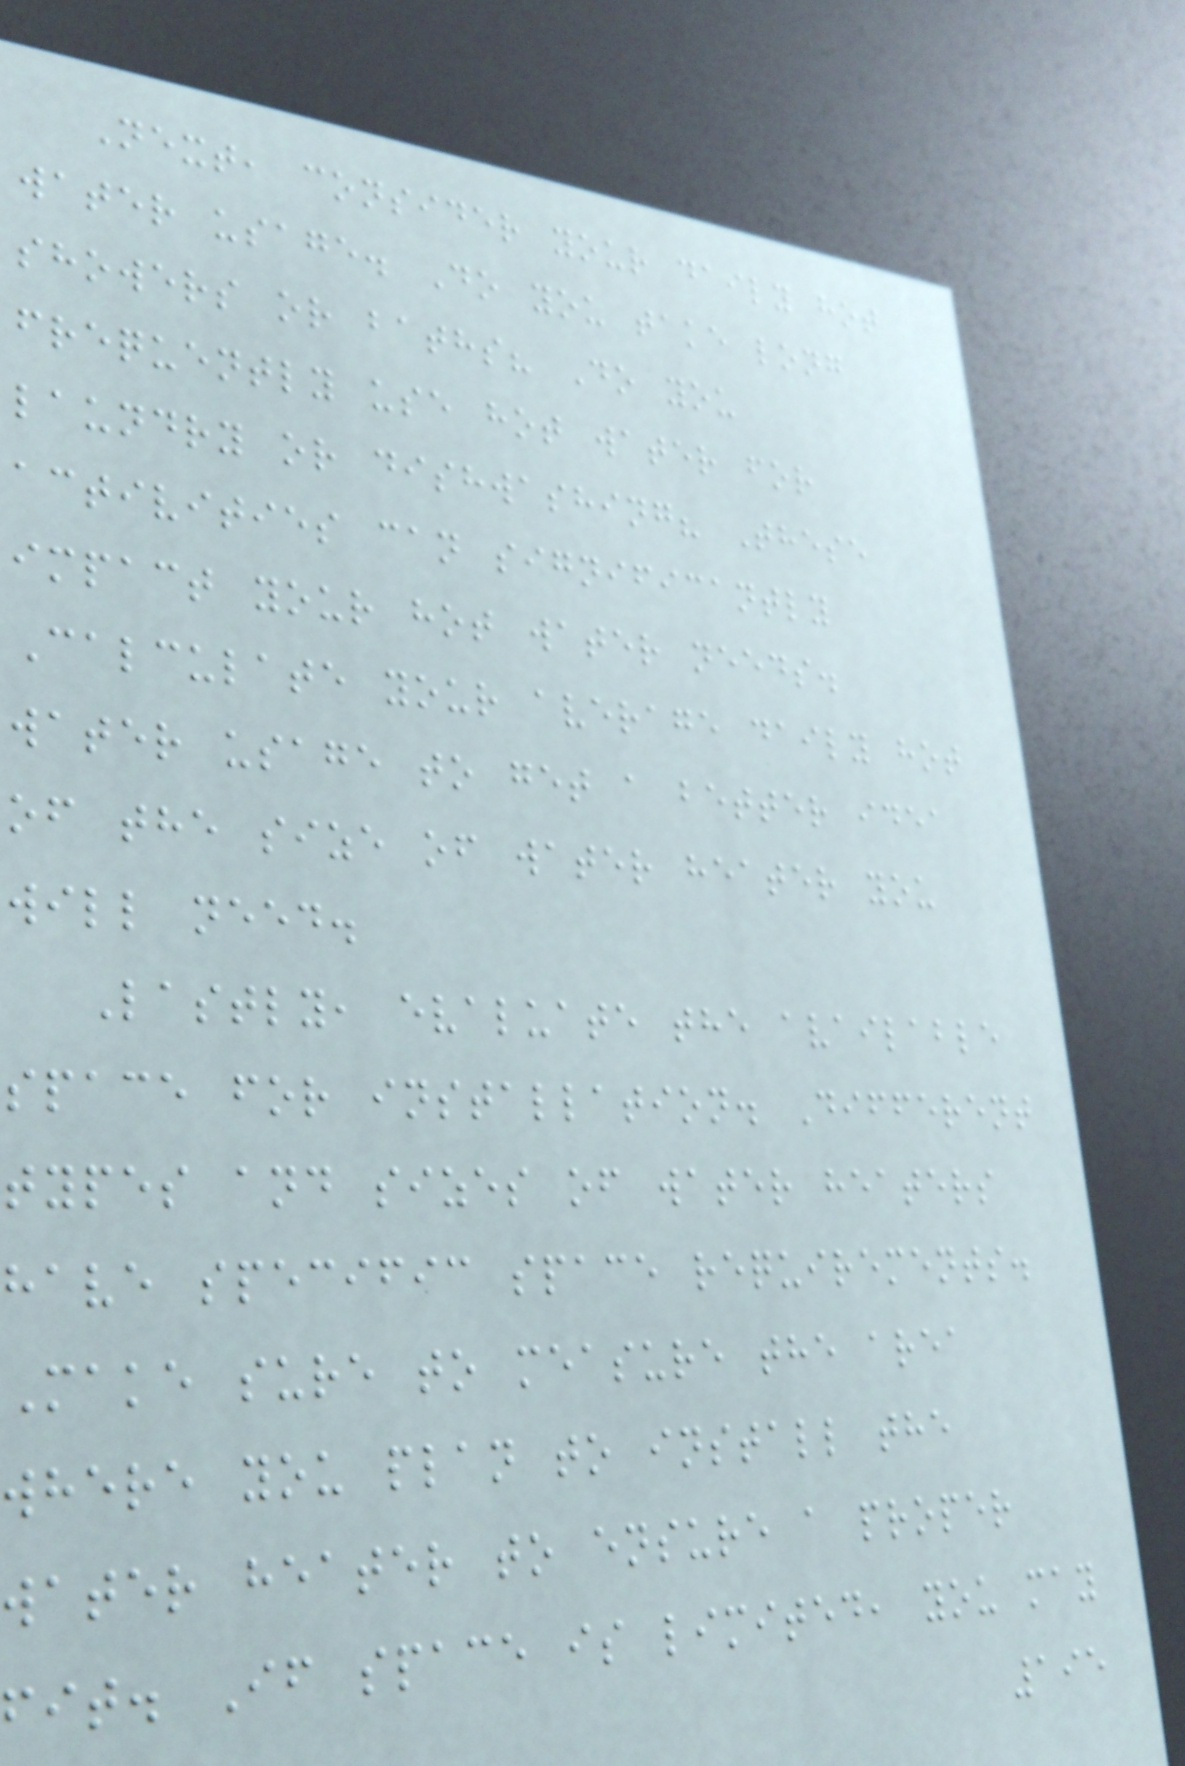Next, consider your daily hot
water usage. Do you take long
showers or baths? Do you
frequently use hot water for
laundry or dishwashing? These
activities can significantly
impact your hot water needs.
Calculate your average daily hot
water usage to get a better idea
of the size of water heater you
will need.
Lastly, evaluate the available
space for installation. Different
types and sizes of water heaters
have specific space requirements.
Make sure to measure the area
where you plan to install the
water heater to ensure a proper
fit. If space is limited, you may
195
